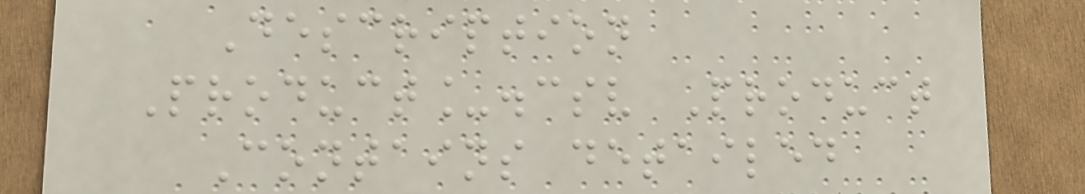Description
Product_.csv Product
Contains detailed
